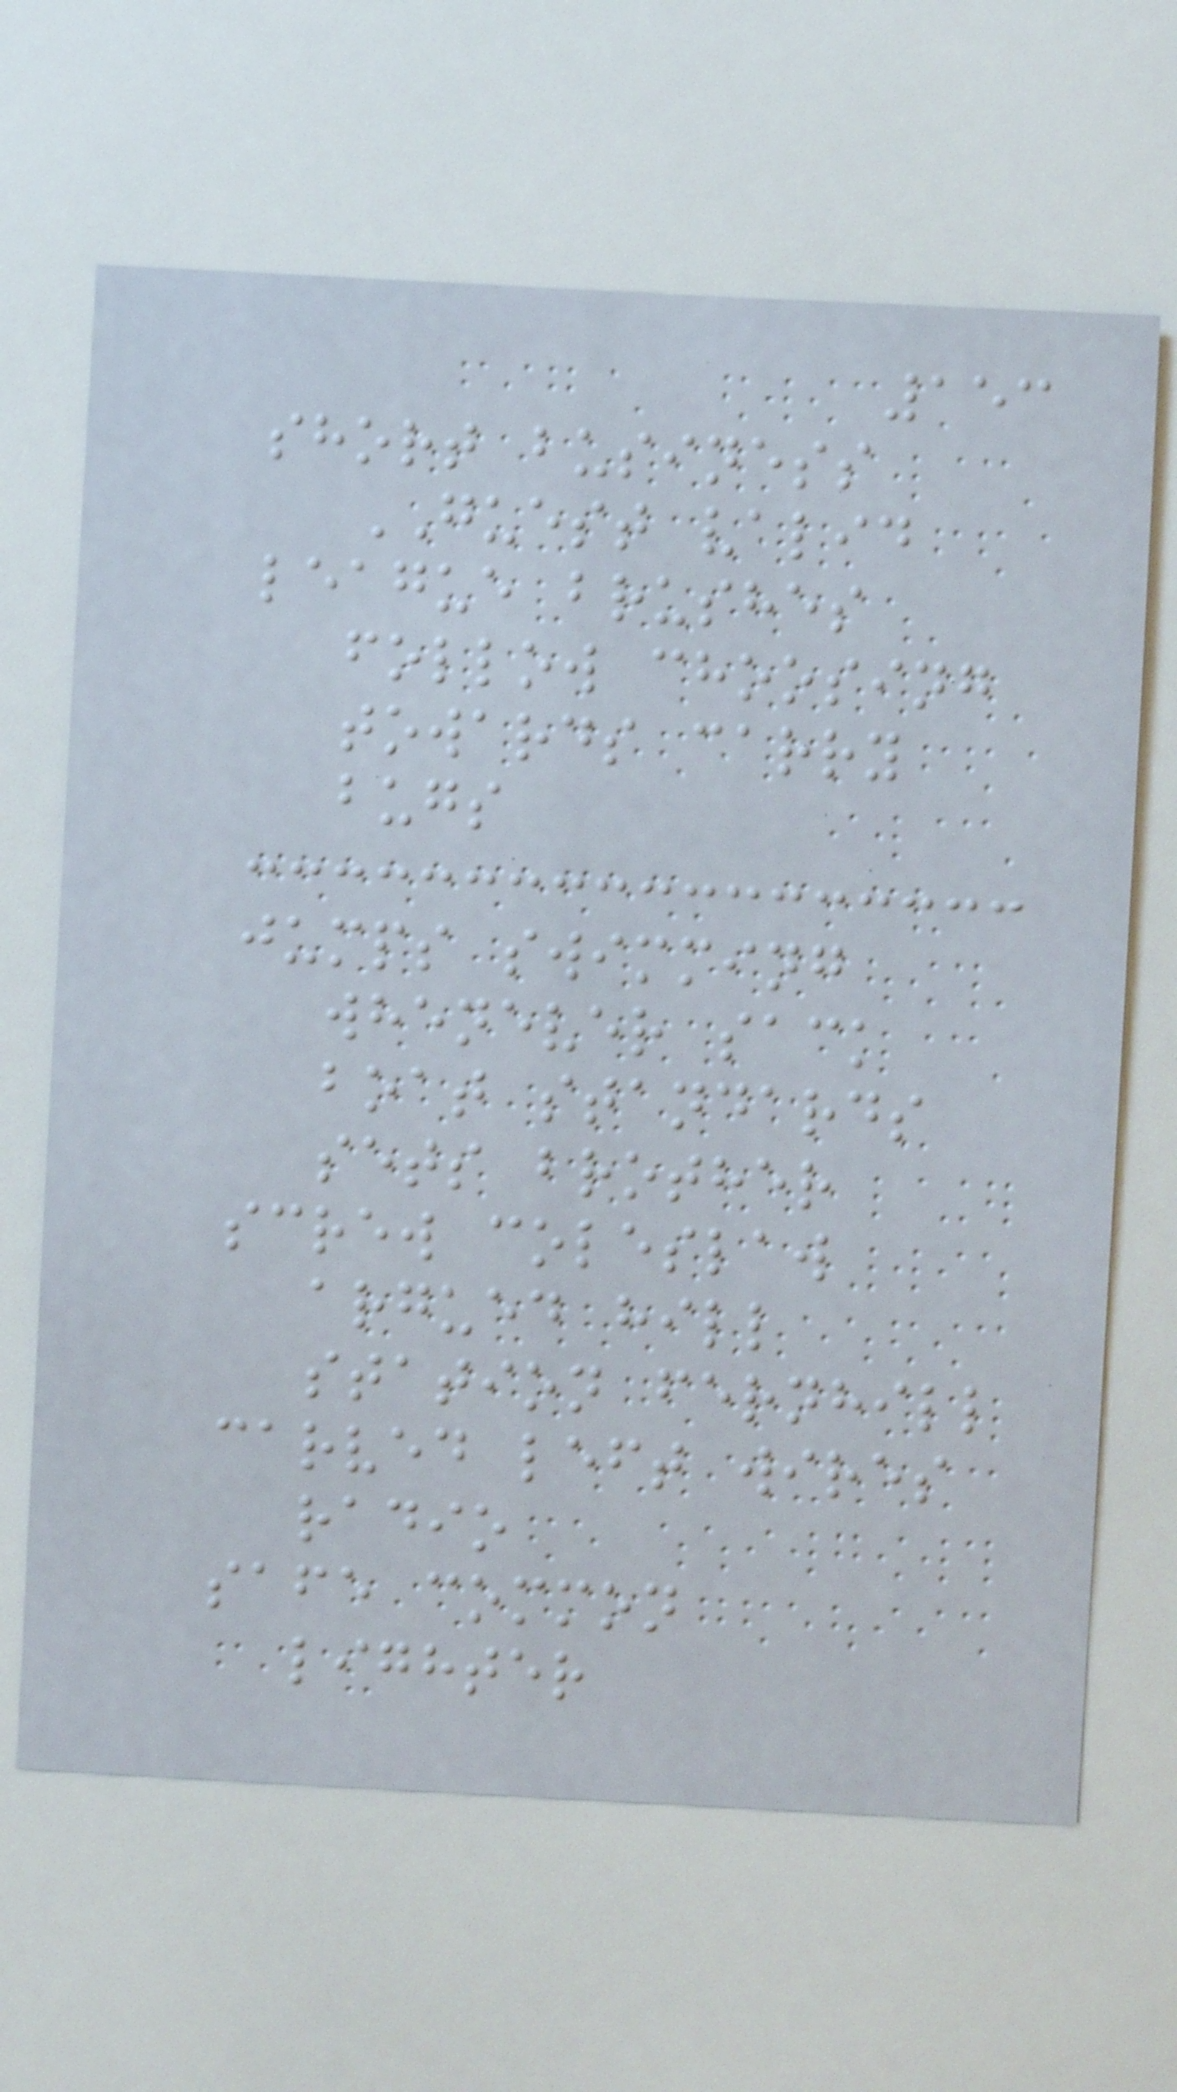153
short business
GUEST valid
league brushes
follow choosing
towards carry
bugs
jumps swimming
whenever sack
boat standards
sets brother
screw coleslaw
argued hill
station fernhill
carved left wires
radio
safe common
lighter
